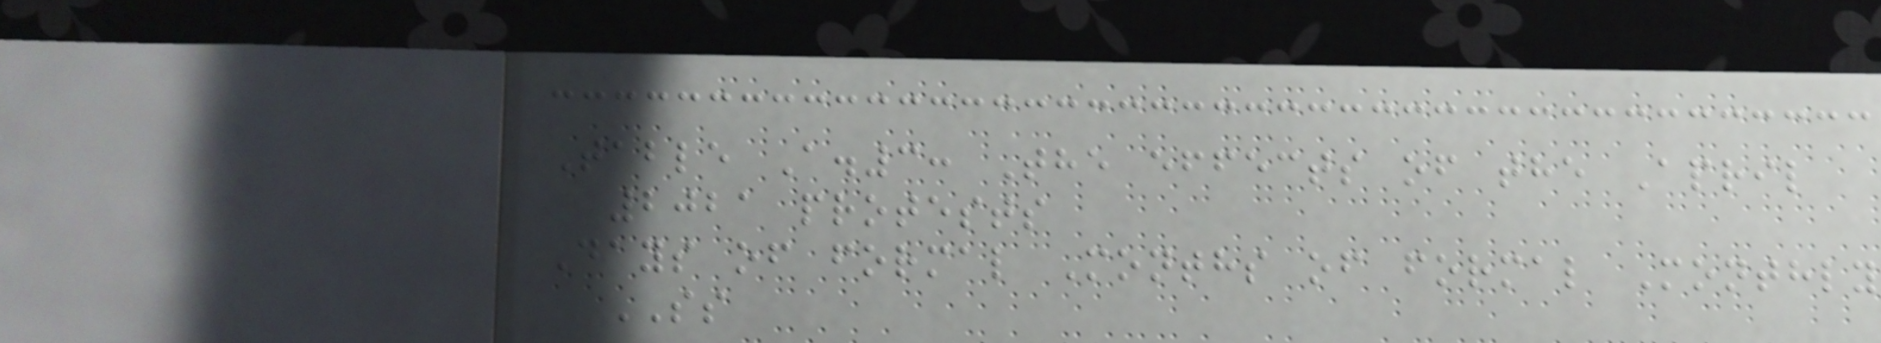Table A.3: The effects of the April
2021 protests
Days of formal Months of formal Monthly
SS
